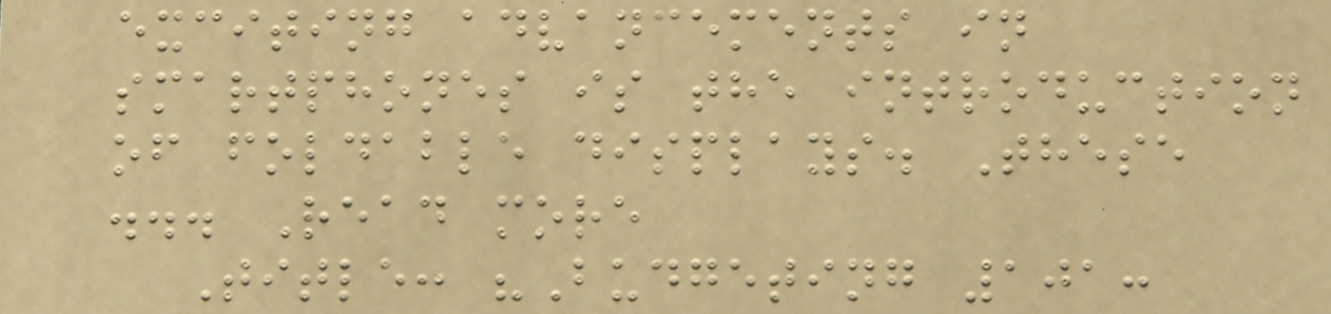exciting advancements in
smartphones is the introduction
of foldable displays. These
... Read more
Title: "Budgeting 101:
